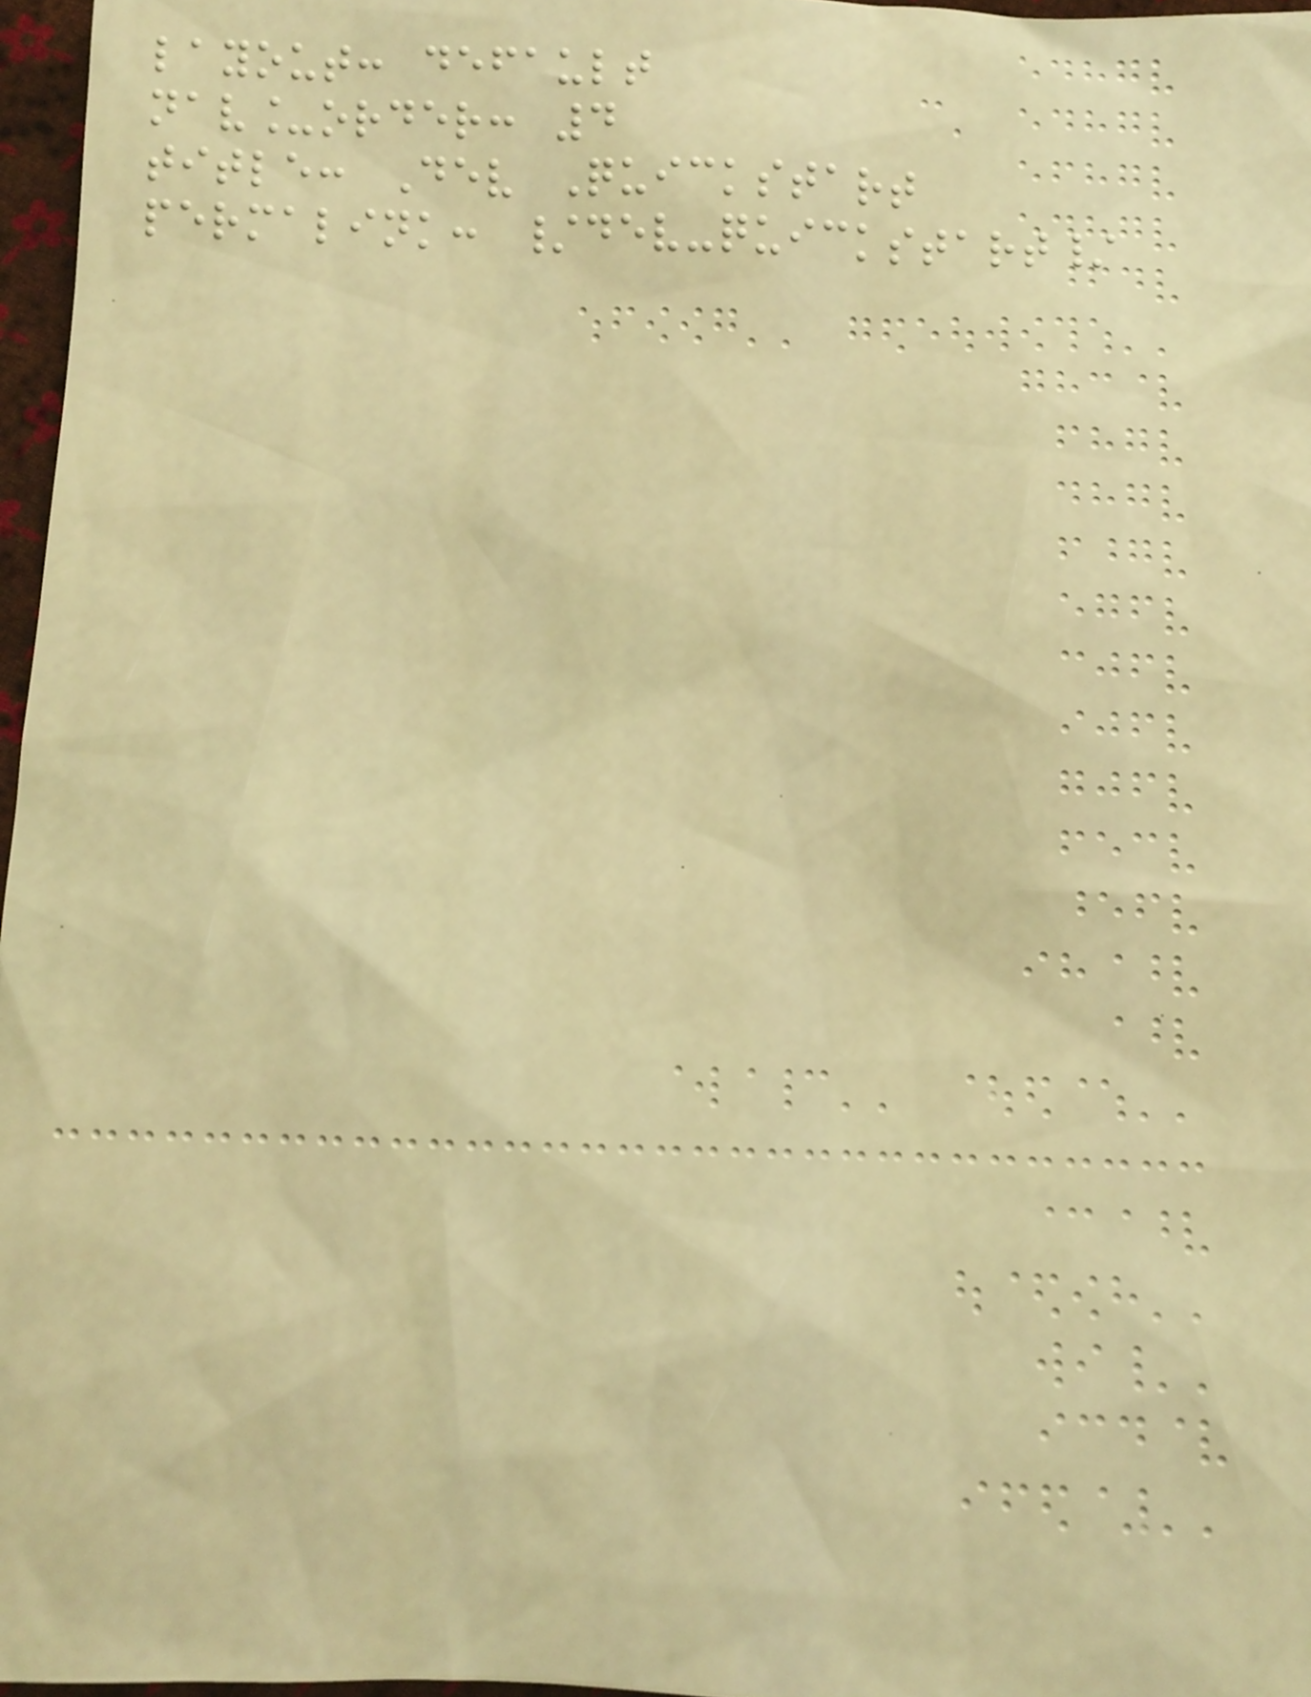layout: default
nav_order: 4
title: Dev Quickstart
permalink: /dev-quickstart/
